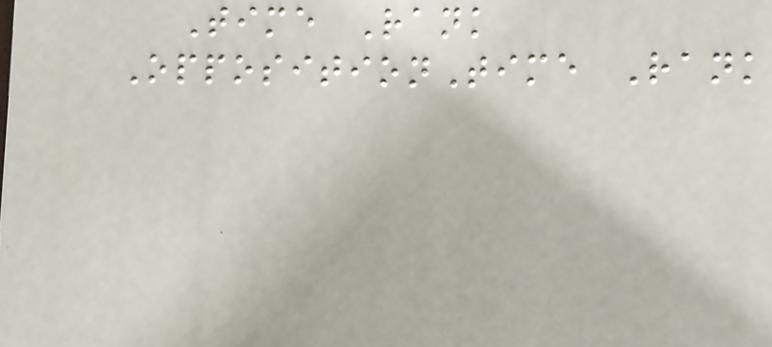Time Rank
OppositionTime Rank
